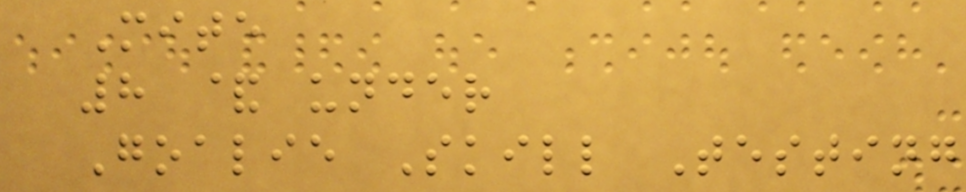Mite
8 & under
Goalie Skill Testing
